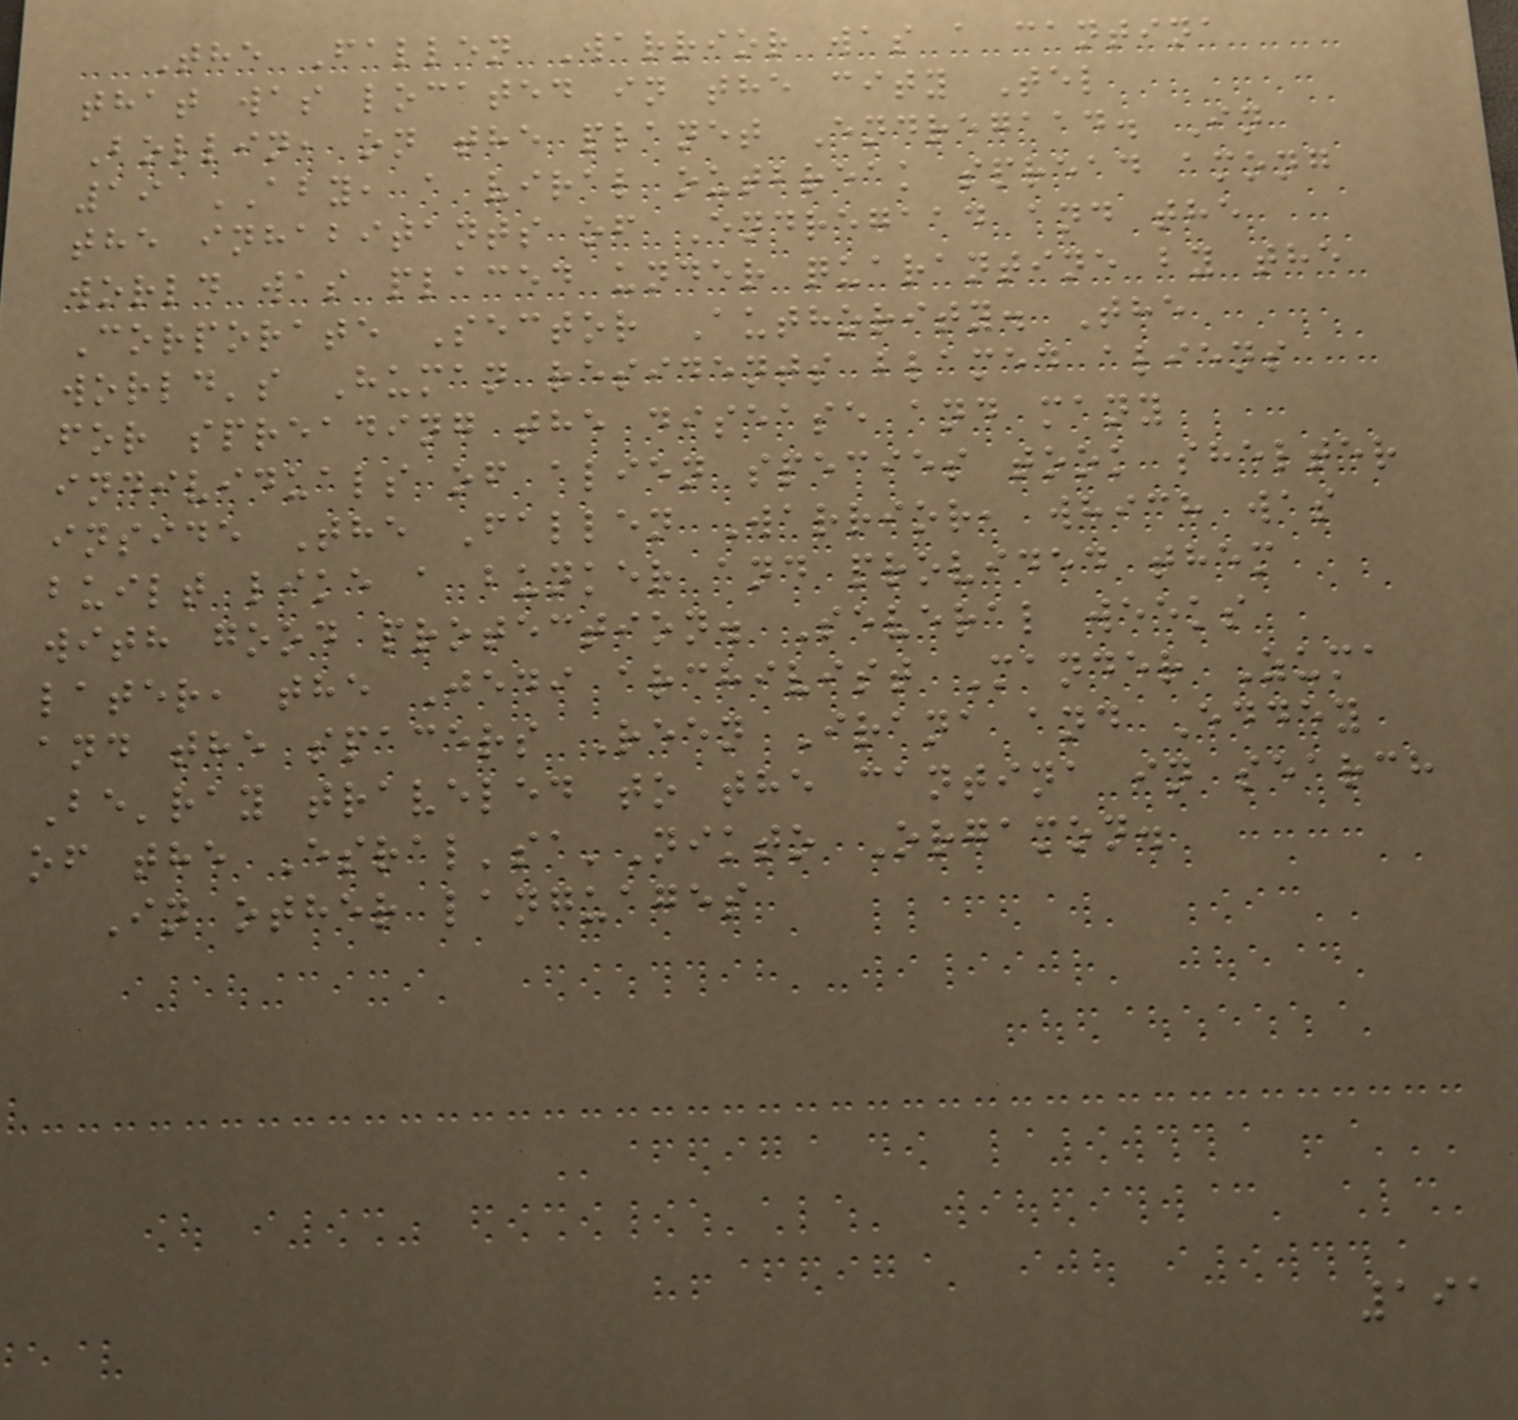The Fallen Warrior was a cantina
that was located in the city Tel
Bollin, on the planet Endregaad. In
19 ABY, a viral outbreak spread among
the inhabitants of Endregaad and the
world was placed under quarantine by the
Corporate Sector Authority. The
world's Human residents blamed aliens
for spreading the disease and many
individuals of alien species took shelter
inside The Fallen Warrior, which was
built like a bunker and provided them
with good protection. Several weeks
later, the Jedi archivist Mander Zuma
and the spacers Reen Irana and Eddey
Be'ray traveled to the cantina in search
of the Esral'sa'Nikto Orgamon.
In other languages
191
